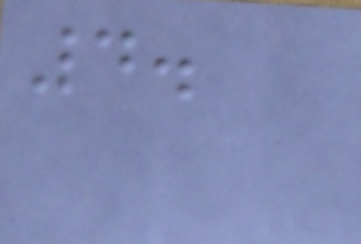4.
